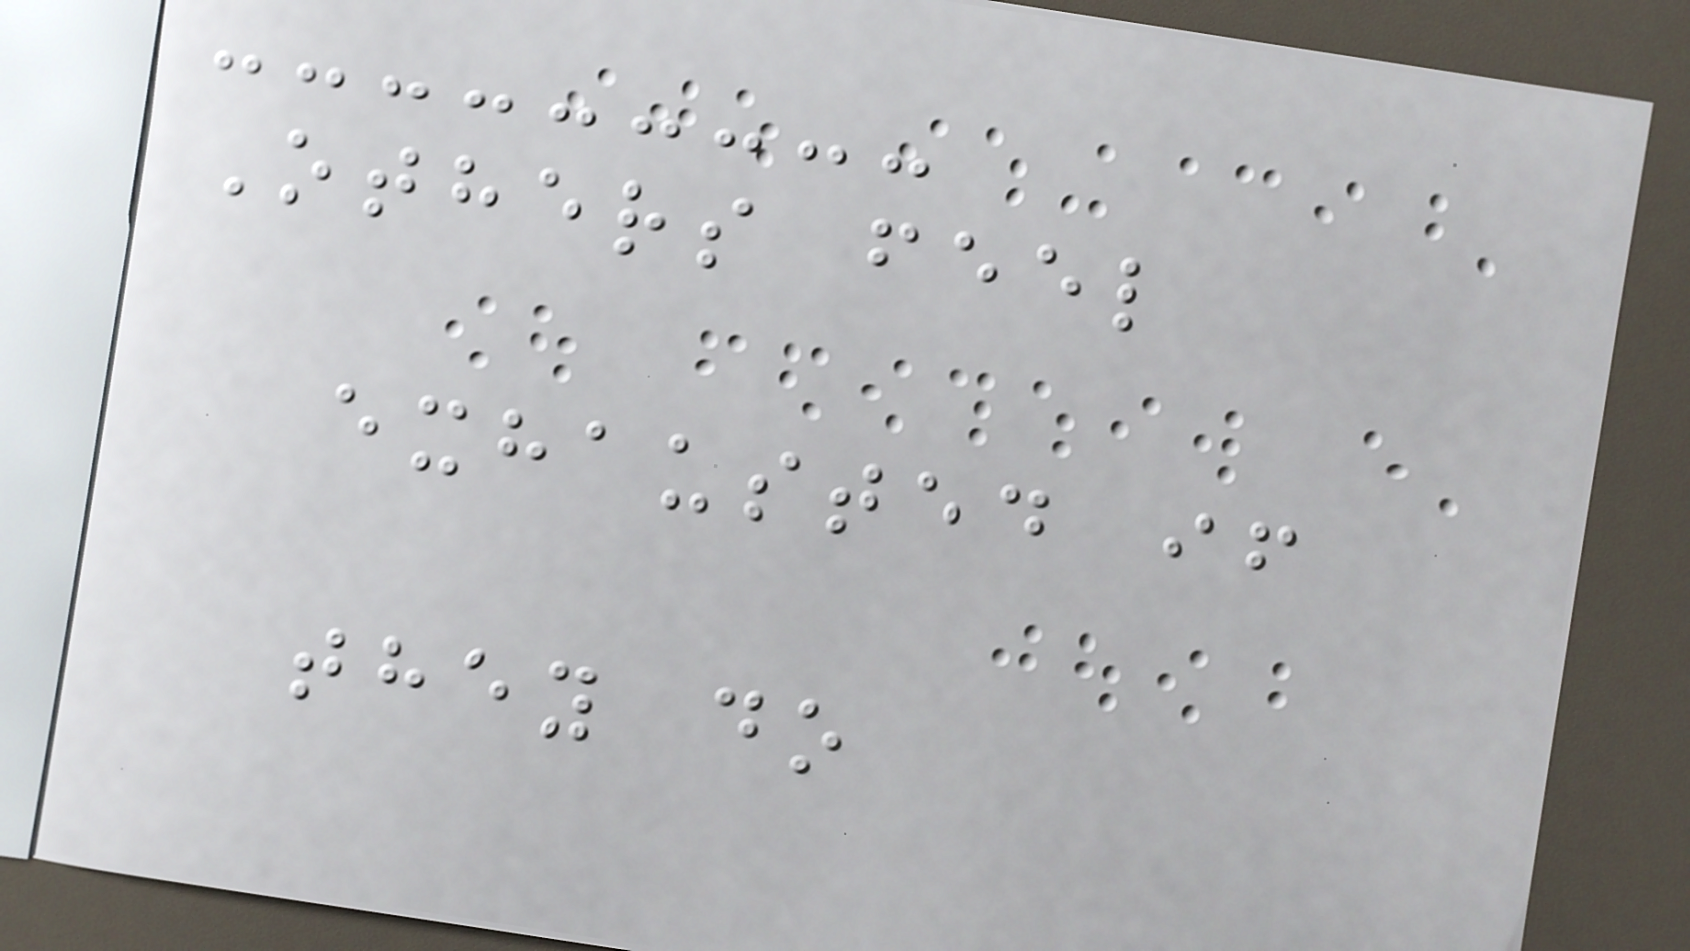Others feel
exhausted if
they do
